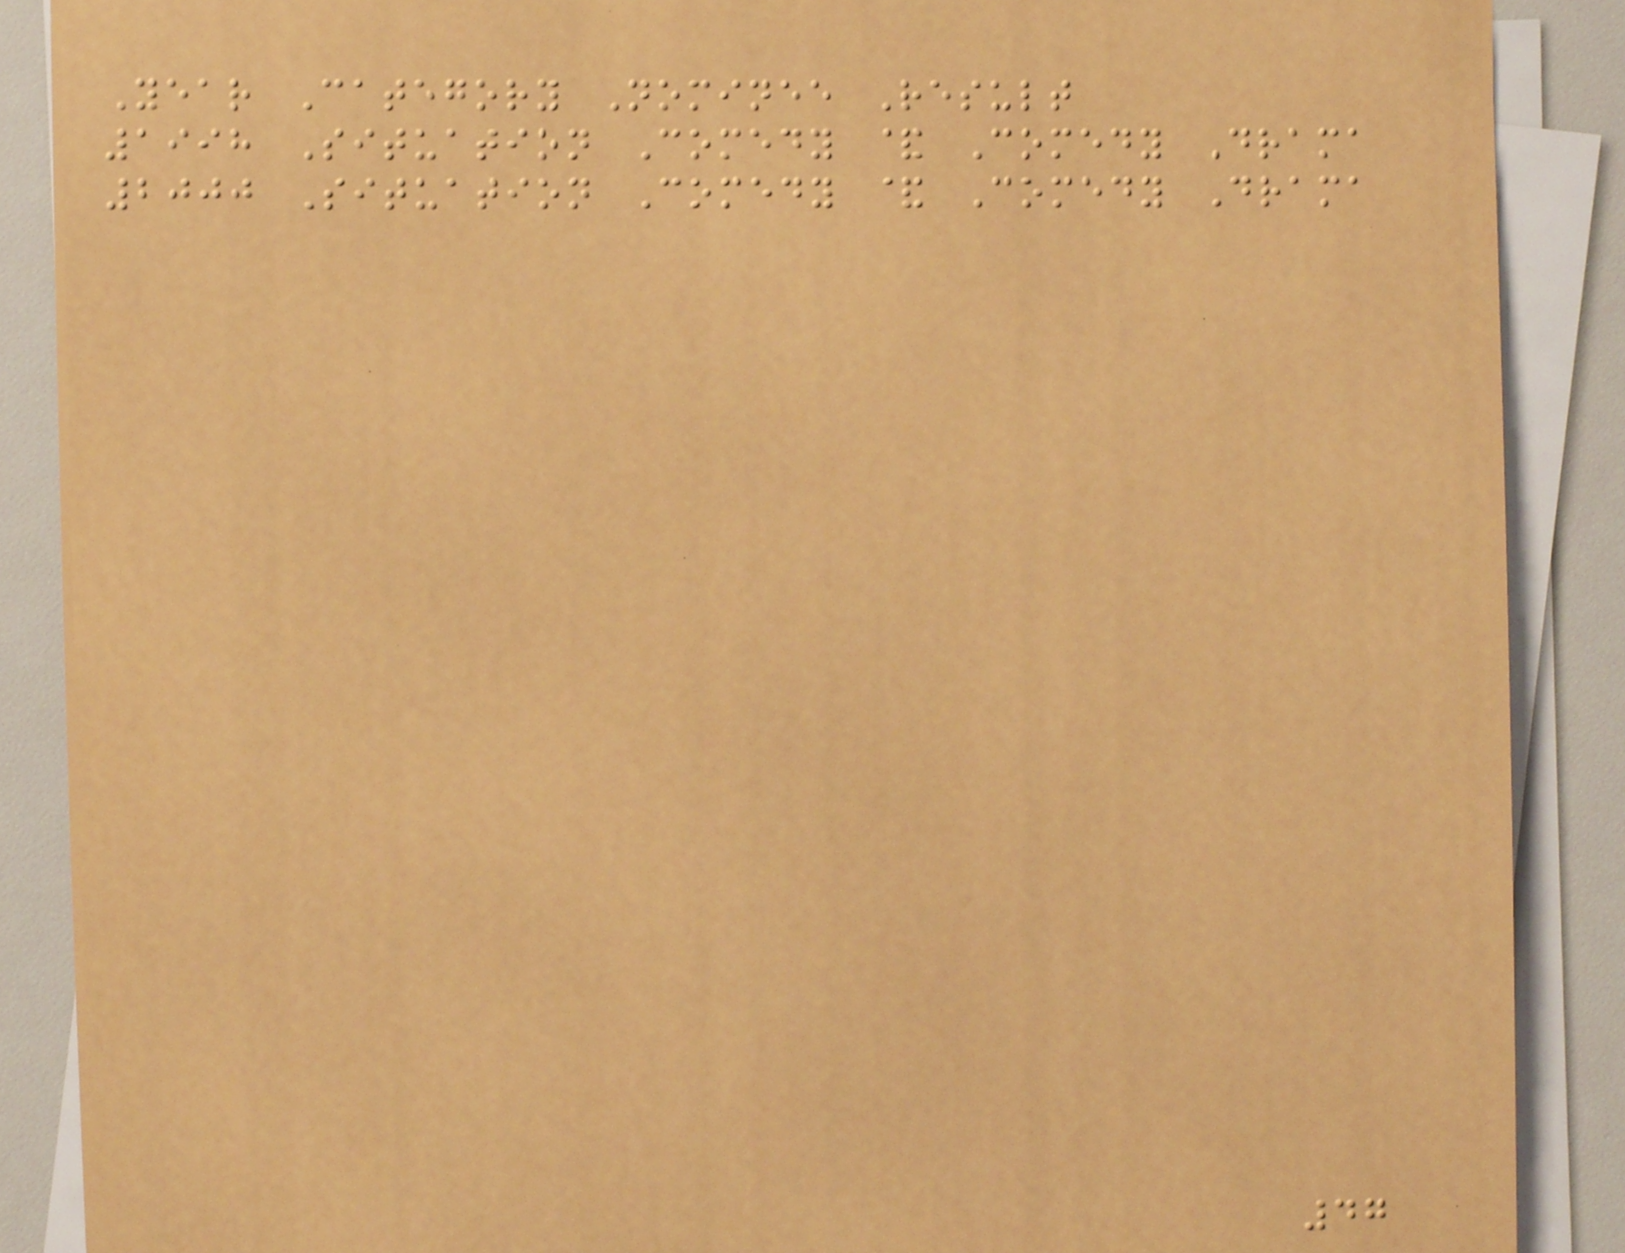Year Category Nominee Result
1998 Situation Comedy & Comedy Drama
2000 Situation Comedy & Comedy Drama
47
